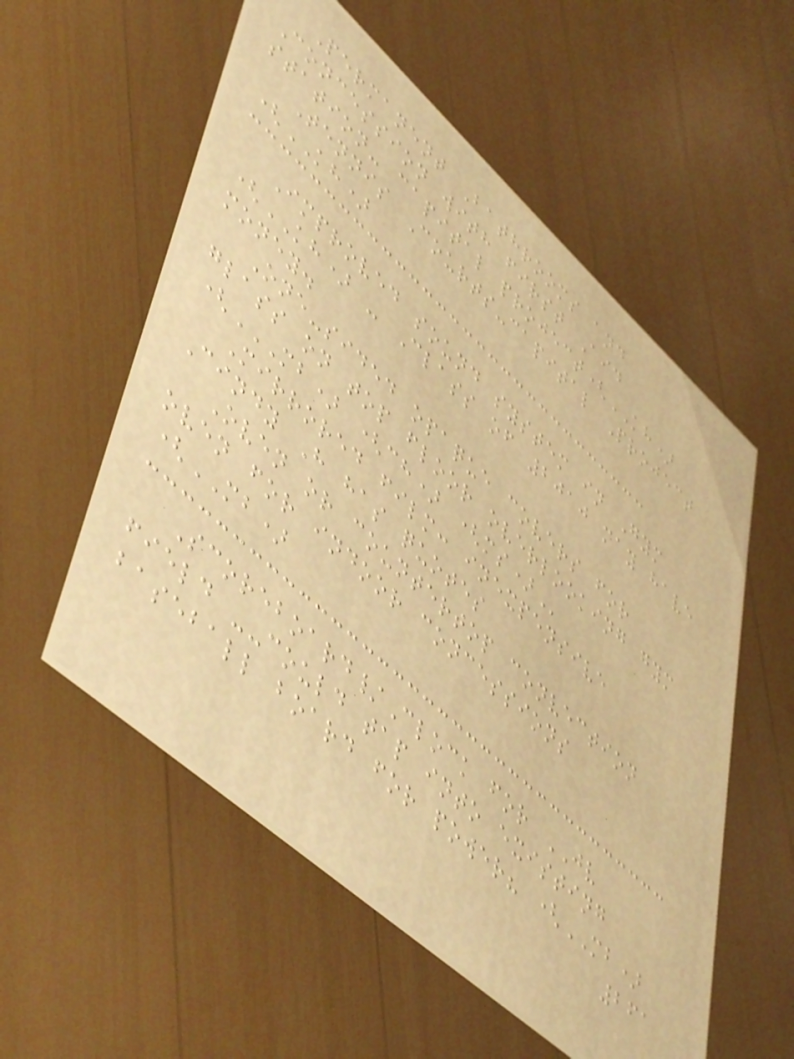Permanent Bathrooms and
Concession with first Aid
station- capital project(KH)
Tennis Courts-capital Project
(KH)
Improved sound system in Gym
(KH) - Class of 2010 may have
money.
One-sided opaque covers for
glass on top floor overlooking gym
(MB) (CH) (MS)
Mirrored film: inexpensive
Cindy H has quotes
Oven or countertop convection
oven for indoor concessions
(MB)
Scoreboard/Clock for JV
field --could tap into existing
baseball board for power? (MB)
261
